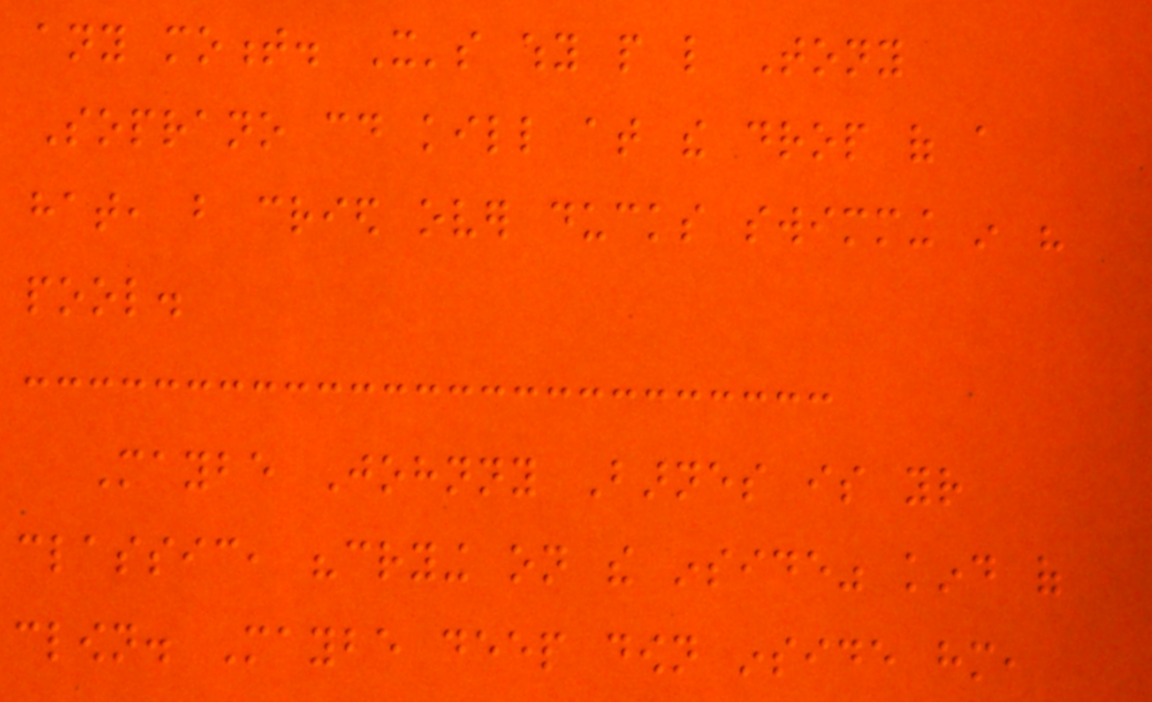any moment. It's why people like Tony
Soprano could kill at the drop of a
hat, but cried over ducks swimming in his
pool.
Maybe Johnny Barnes is your
classic, "crying on the inside" kind of
clown. Maybe deep down inside him,
